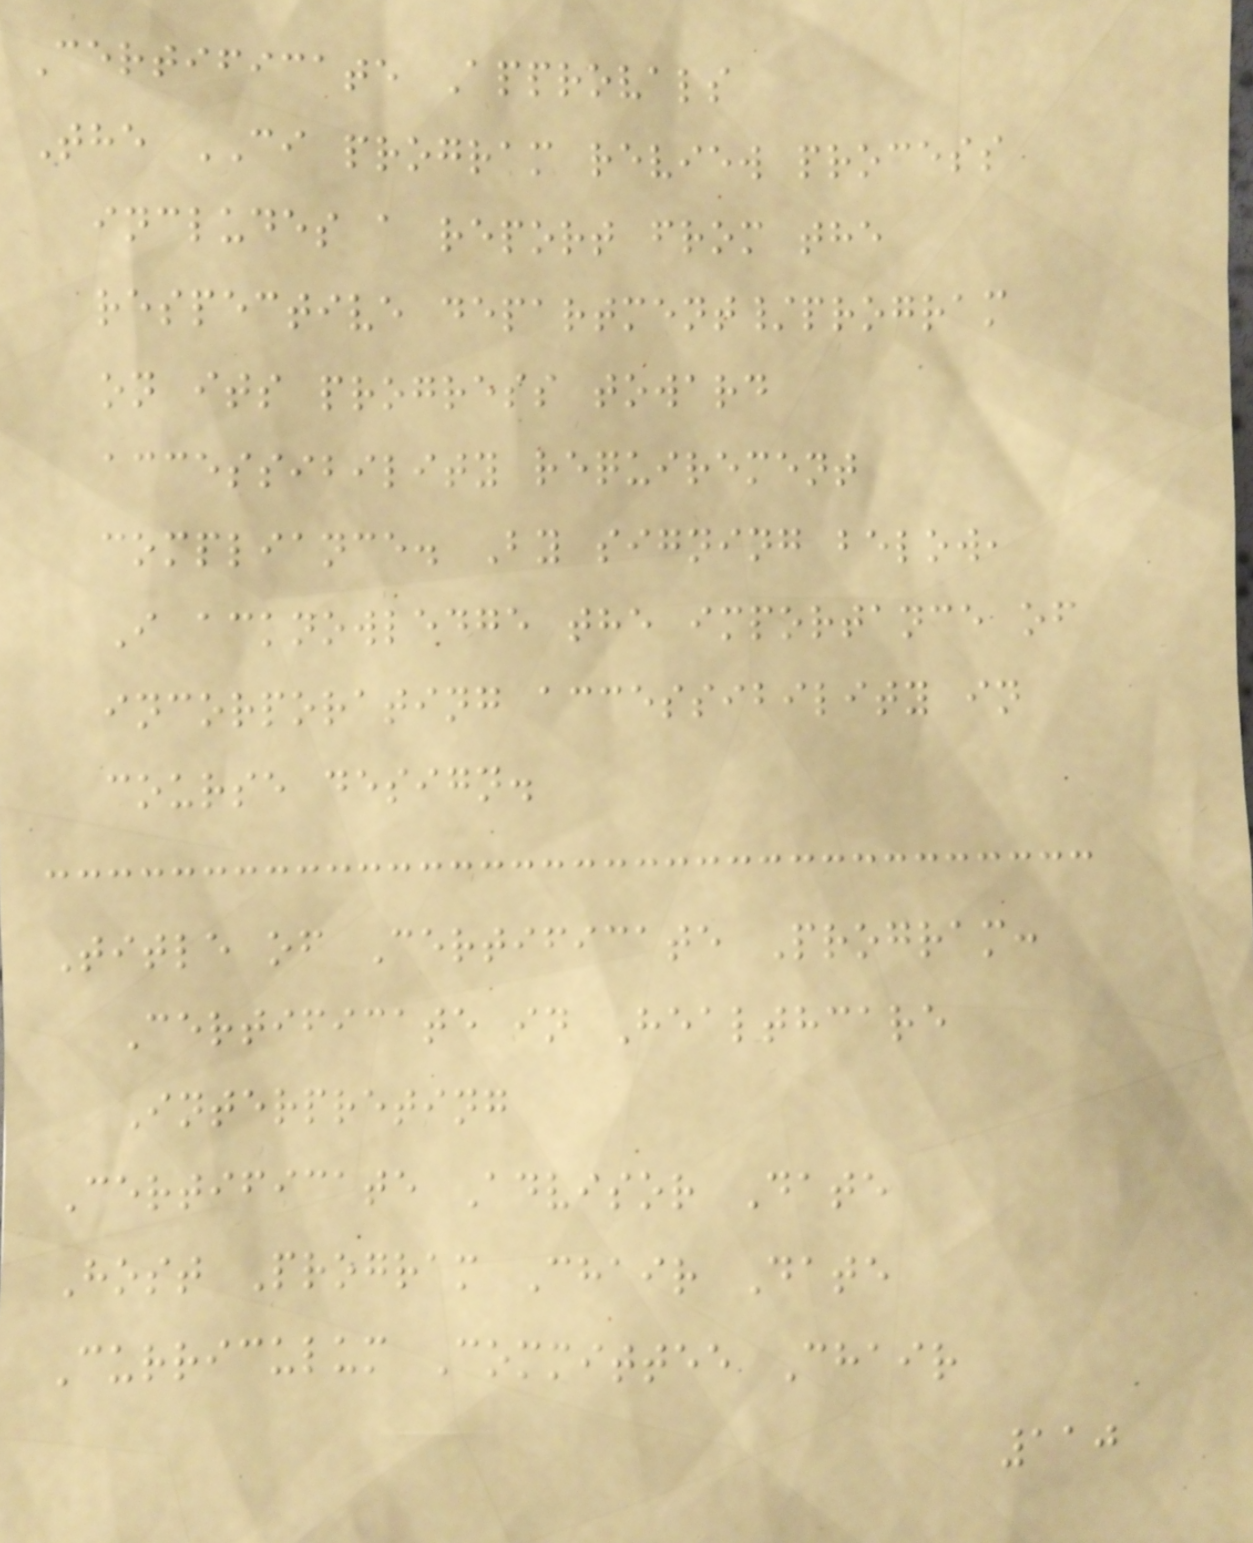Certificate Approvals
The CI program review process
includes a report from the
respective department/program
on its progress toward
accessibility requirement
compliance. By signing below,
I acknowledge the importance of
incorporating accessibility in
course design.
Title of Certificate Program:
Certificate in Healthcare
Interpreting
Certificate Advisor Date
Host Program Chair Date
Curriculum Committee Chair
110
